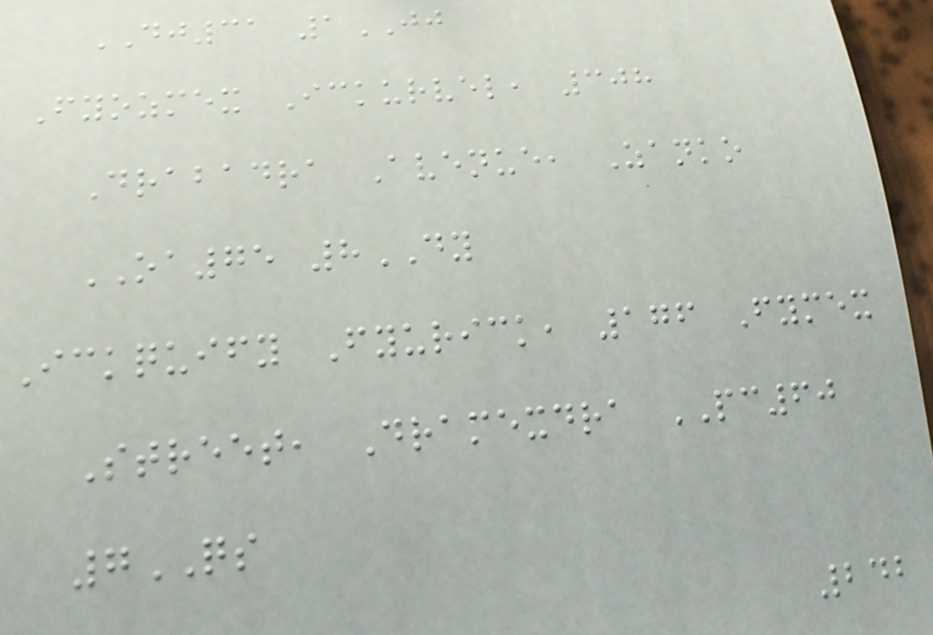DJ31 1JJ
Fyozmex Ickurvel, 308
Drabadra Avenue, Zanko
OA75 8DY
Ickquify Fyurick, 176 Fymex
Street, Dramexdra PC60
7QS
242
